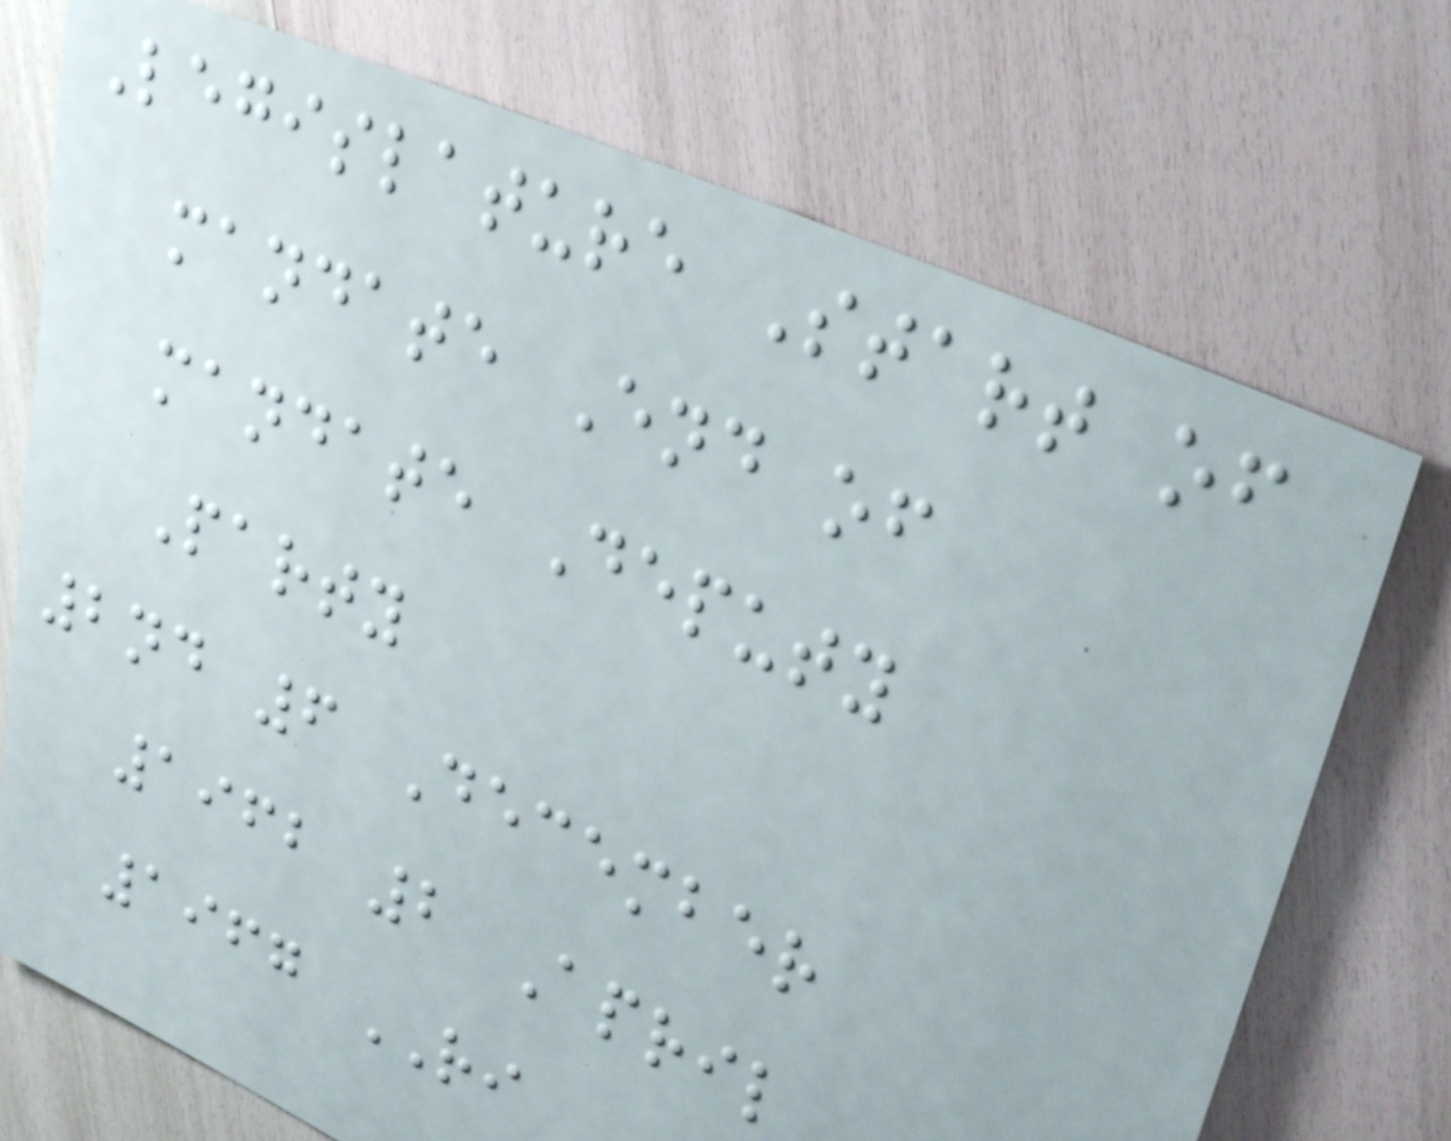Legislature Start of
mandate End of
mandate Deputy
Party
2nd 6 December
1962 2 April
1967 RI
